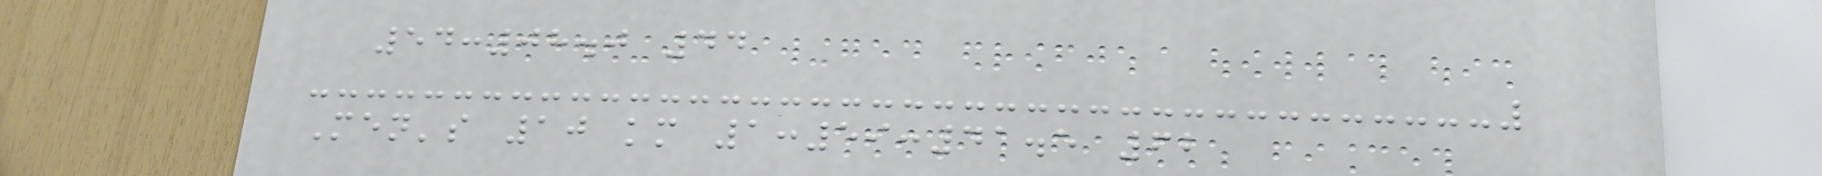54:08.0 44
Men's 10 km 1:59:41.5 62
